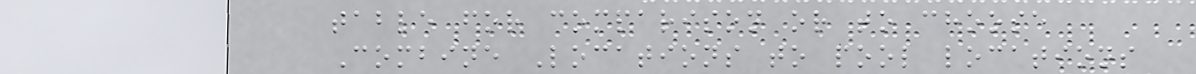table for comparison or to choose
Combine Locations to pool locations
